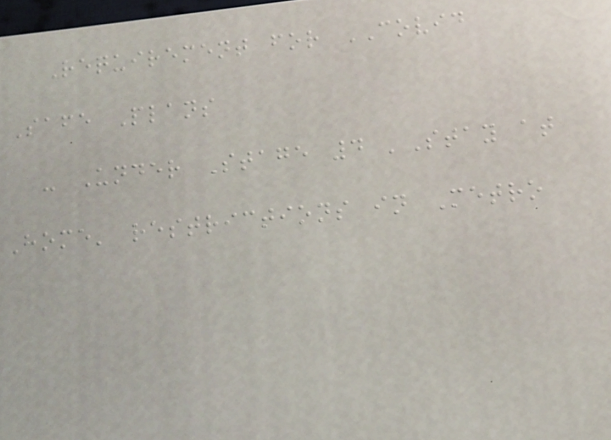Requirement for COVID
Safe Plans
- Under Stage 4 'Stay at
Home' restrictions in Metro
